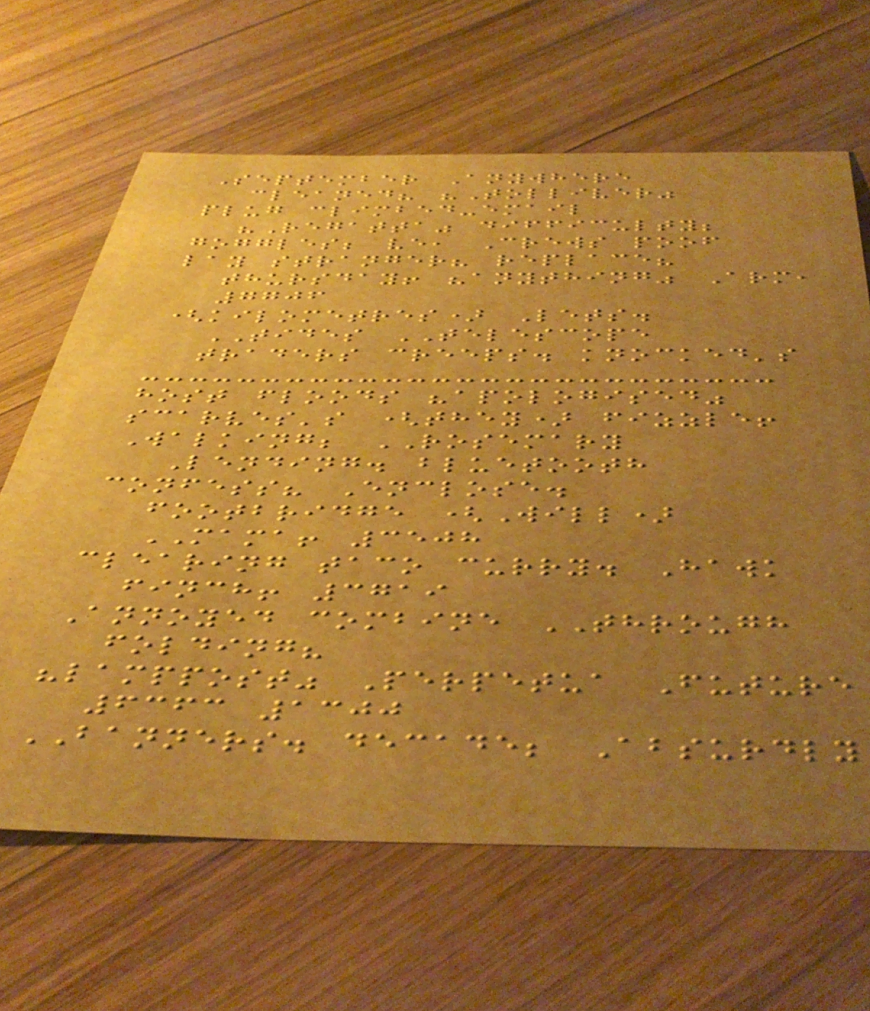September Anywhere
cleaned? "Tolliver"
plug climbed-email
"Regatta" difficulty;
goggles; ve, Crews poof
lay stranger? replace?
thursday! "anything" Arm,
7706
(kilometres) Lets.
TIDES TELESCOPE
traders creeps. knocked's
host floods "apologised"
scarves's (they) fizzle!
Walking; ROSEMARY
Lending. bluetooth
confess? Enclose.
footbridge (Will)
MAMA! 3508
clearing taco curry. Hawk
finch! 3719
Annoyed combine THROUGH
folding?
"lamppost" Perpetua Future
6363 1300
BANNERS. decade; Absurdly
